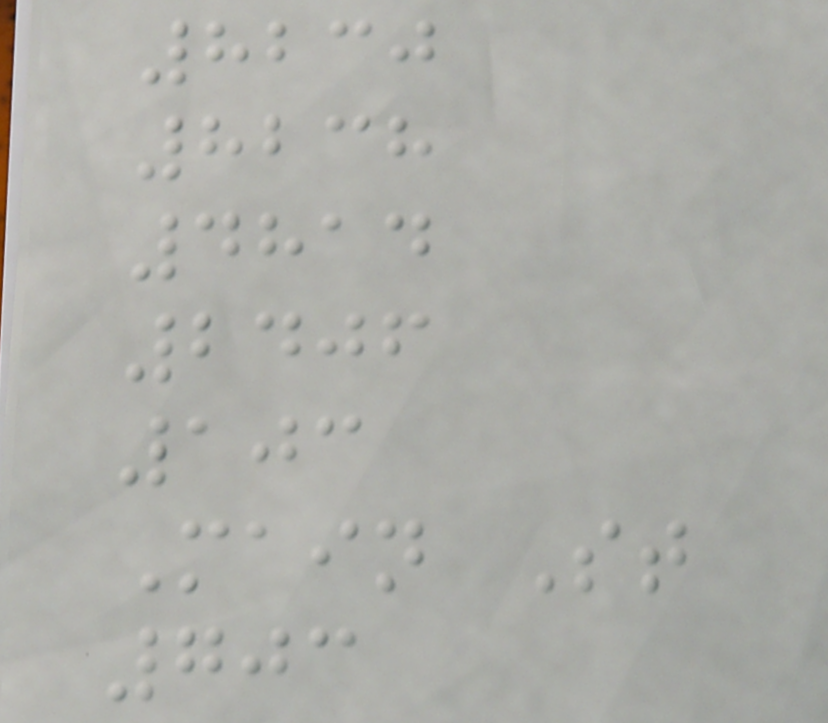8230
8238
4814
2406
103
Main St
703
